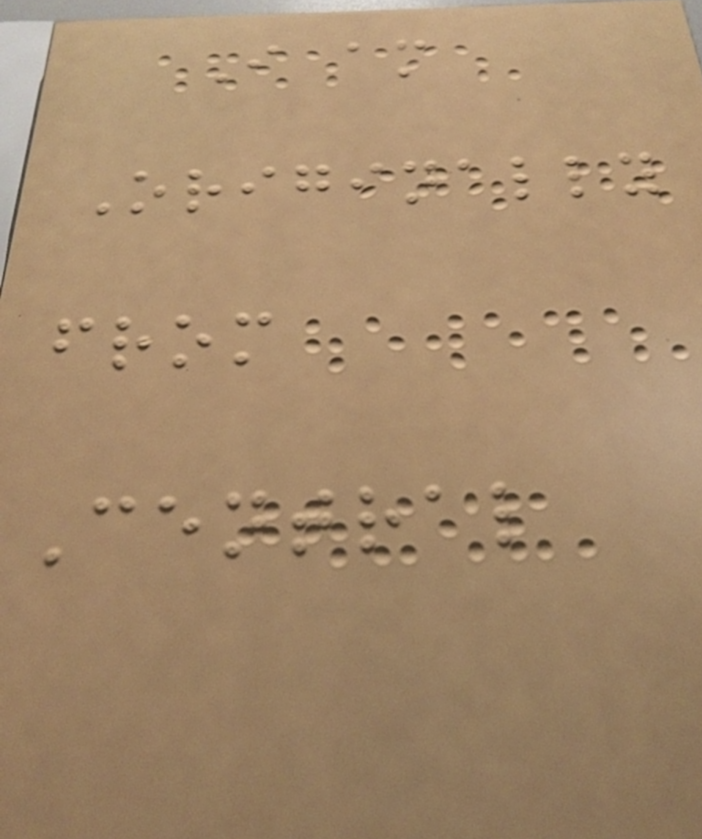I am
Originally
from
Central
